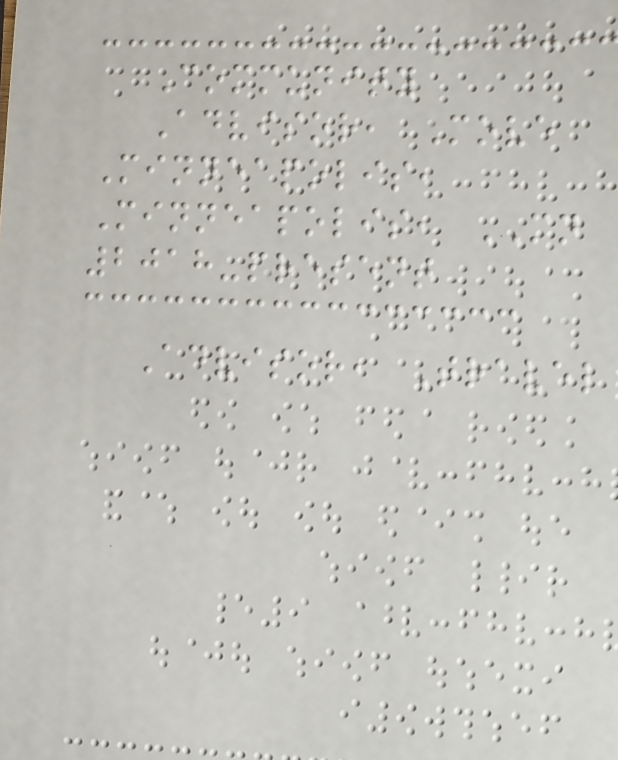Community
Advisor, Move
Minneapolis,
Minneapolis, MN
2018-present
Advisor, Travel
